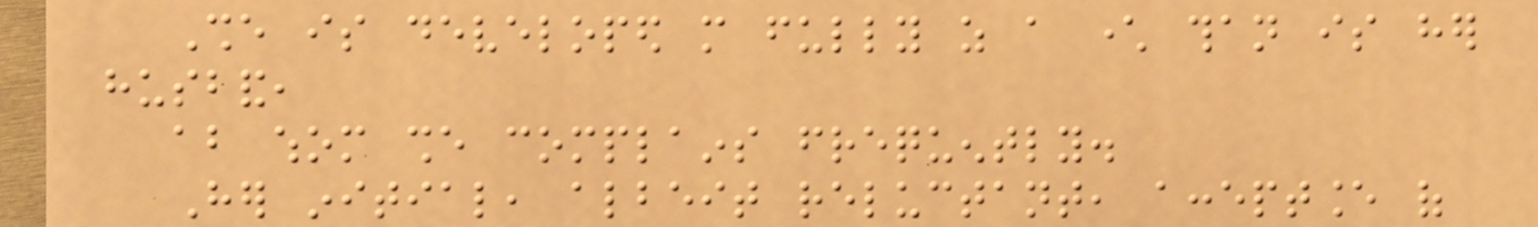She is developed more fully as a character than is her
husband,
about whom she complains frequently.
Her initial, albeit reluctant, acceptance of
